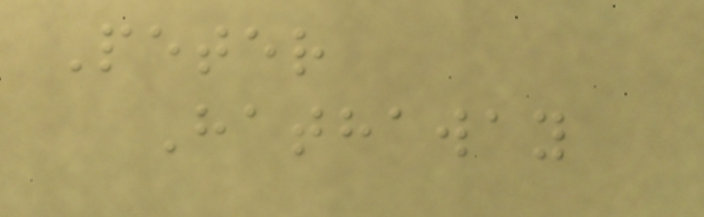Peter
Hathaway
